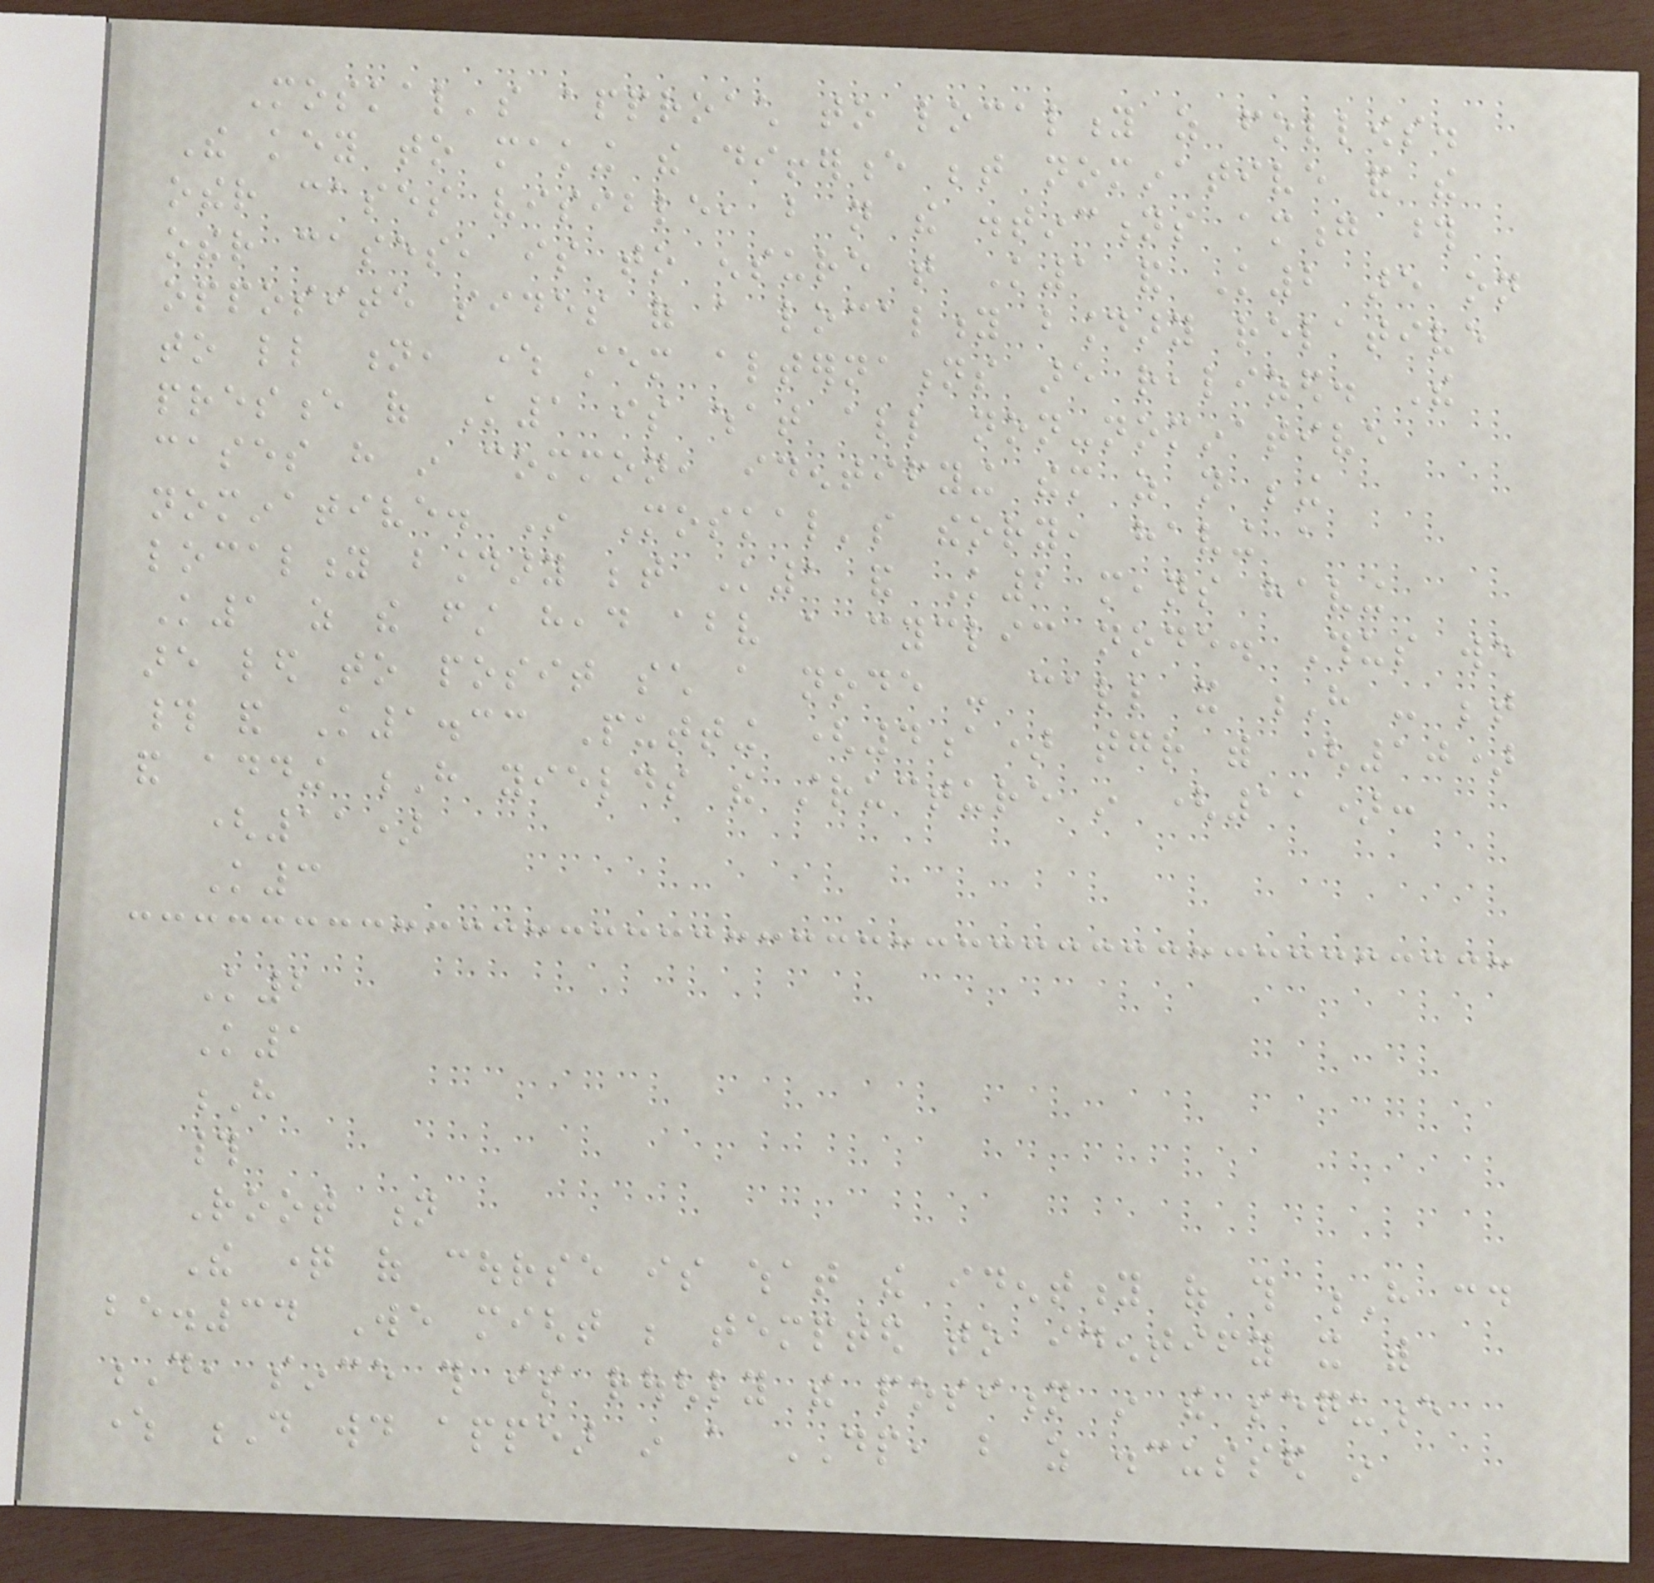Moskal's approach to locality as follows.
The key to making the difference between nominative and the
other cases visible, but not the distinctions among those
other cases, is to ensure that K1 and K2 are on
opposite sides of a locality boundary relative
to little n, where stem alternations are realized. The
presence of K1 is what all non-nominative
cases have in common, identifying them as not being
nominative. In Moskal's theory, having a
locality boundary between K1 and K2 means having
K1 as the first head above a cyclic node. Thus we
are led to posit such a node - call it H - between
# and K1.33 Putting (4a) together with (10)
and adding H yields the structure in (11):
(11)
K3
K2
K1
H
#
Root n
The question of course is what the identity of this H could
be.34 We might be tempted to identify it with
D, since this is roughly the position in the sequence
where D would appear in a DP, but as discussed in
